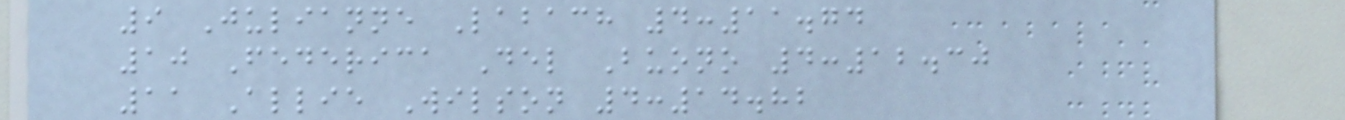9 Julianne Labach 4:11.74
10 Federica Del Buono 4:12.30
11 Allie Wilson 4:14.82
